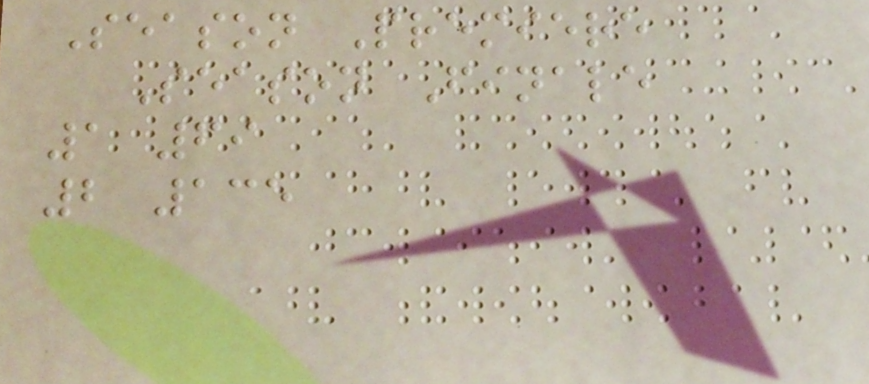Season Premiere
Season Finale
1 69
2 135
